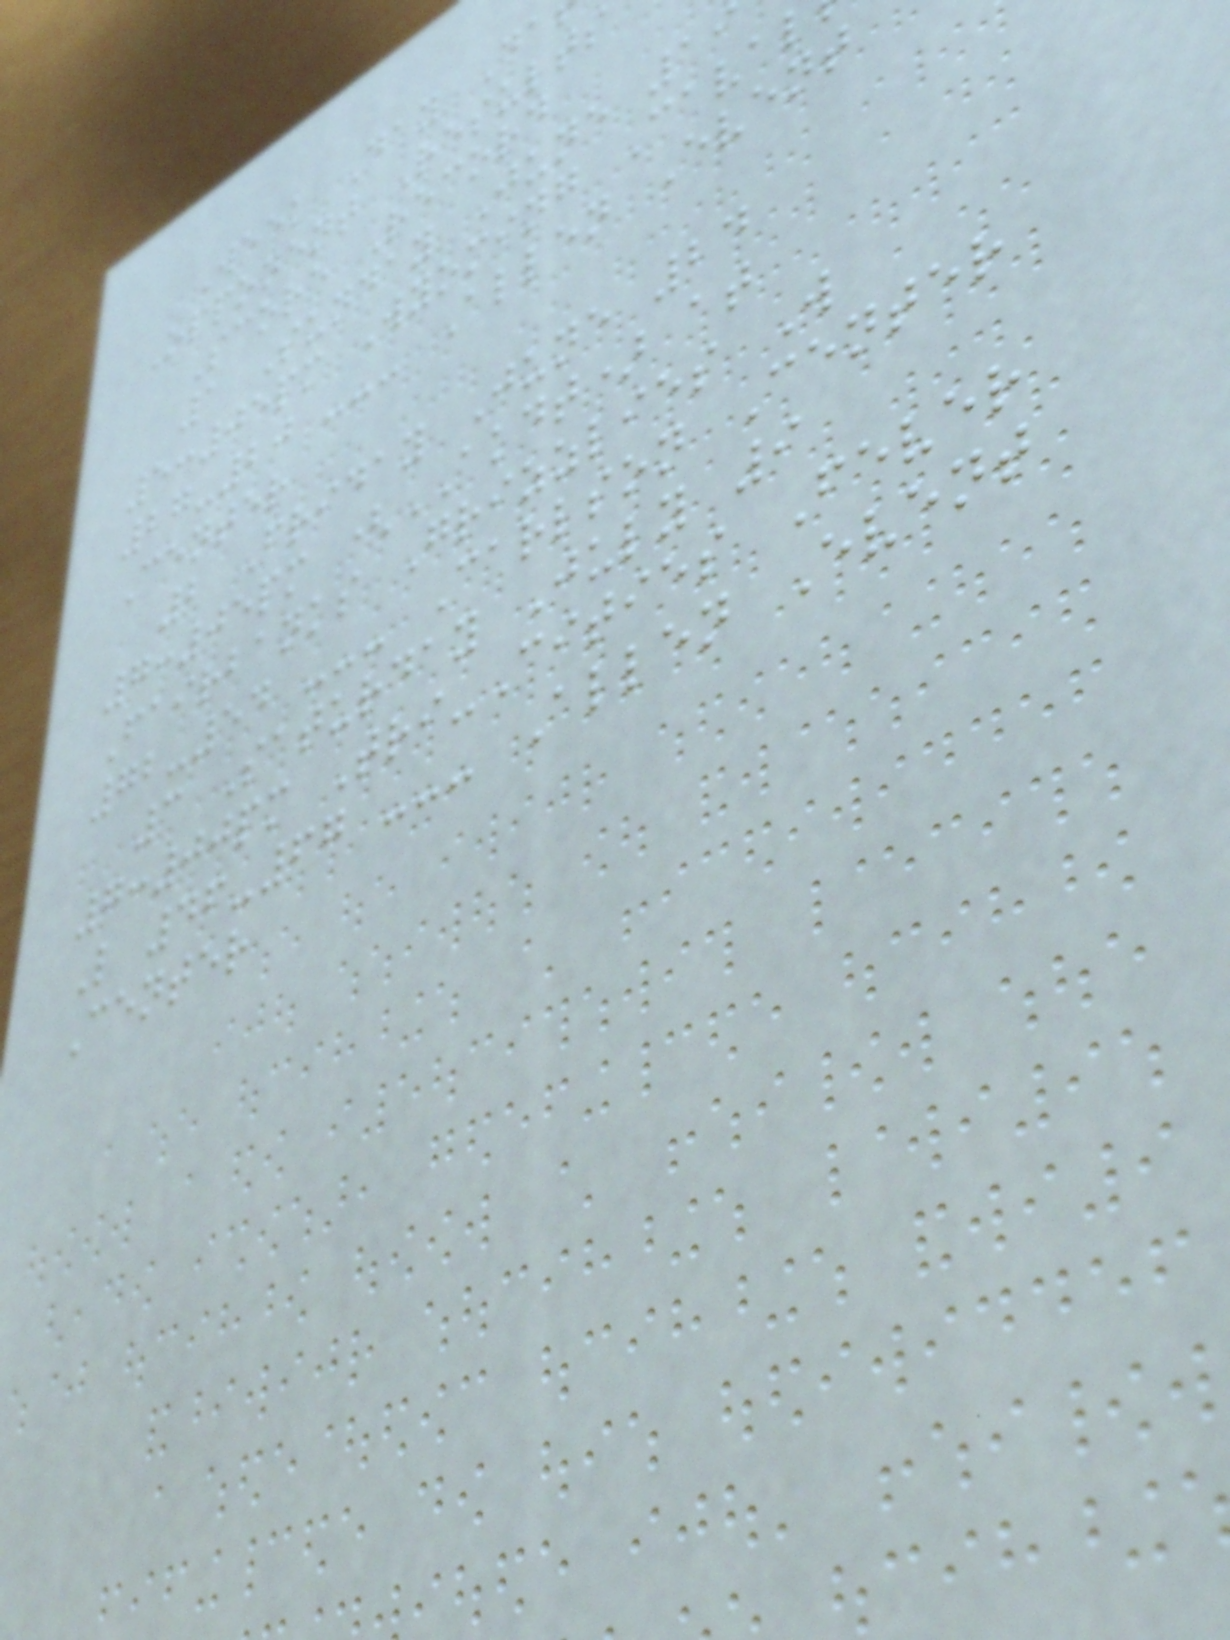Week Day Da
Opponent Results
Score Record
1 Sunday June 19
5:05pm Wyoming Cava
27-20 --- Allen Event
Center
2 Friday June 24
7:05pm (AKDT) at
Fairbanks Grizzlies W
72-54 --- Carlson Center
3 Saturday July 9
7:00pm Tri-Cities Fever
L 46-67 --- Allen Event
Center
